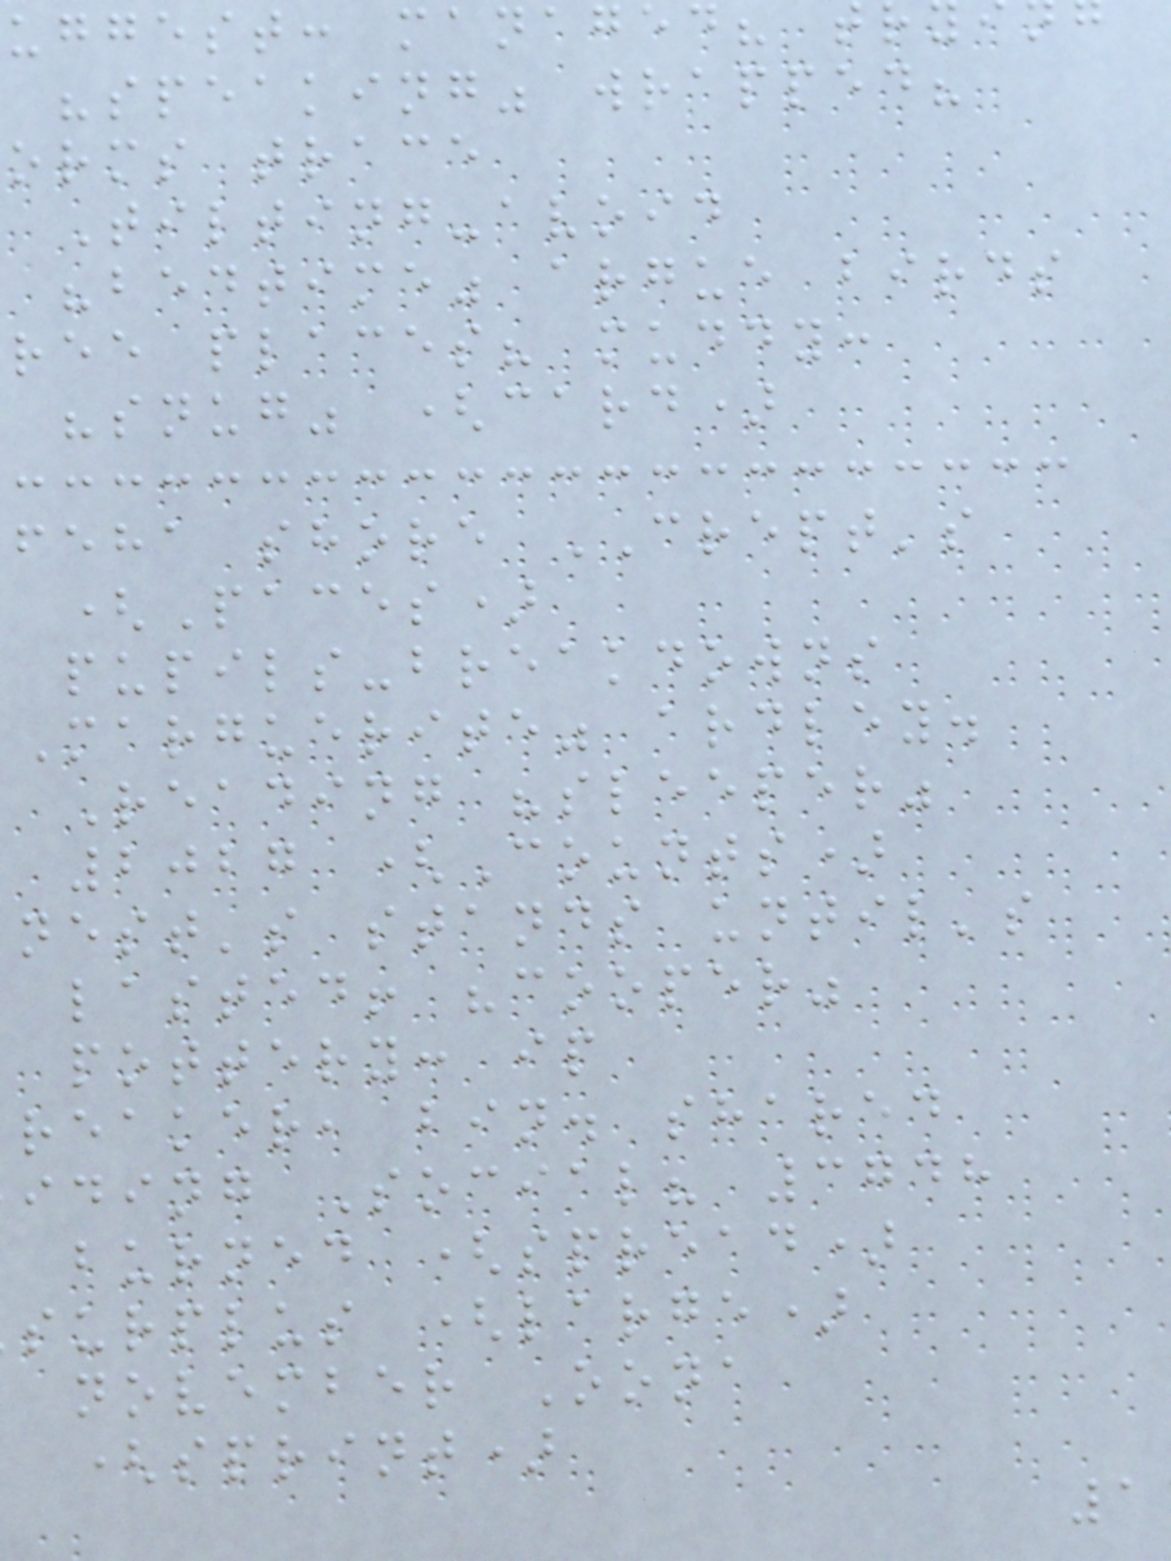uggest: managed?
"speaking" wrapped?
orms trace
Tilting-avoid
"bedtime" argue birds
ree places? muddy:
"snug" (card)
feha shore CREPT's
(Paces)
pupils-breakdowns
Marguerite" ardley.
Reading "sleeper"
2027 (Counts)
nest's stands until's
lasted! "cooper"
pottery: ip
reaker, bin. shared
iding Social? 3748
burned (spread)
surplus (large)
november Oona
(sprint)
